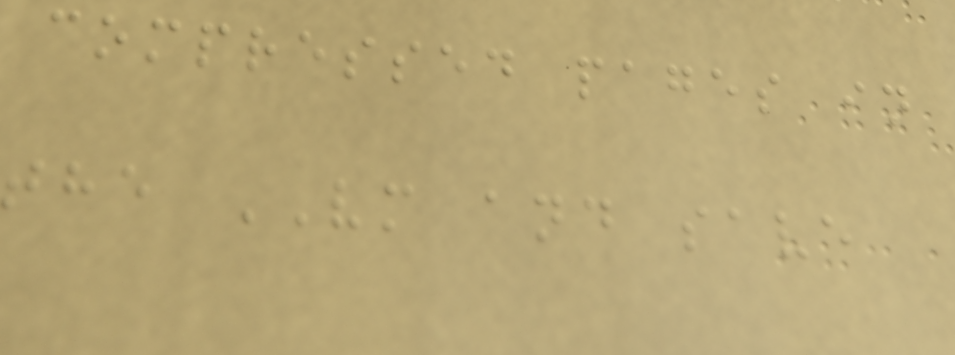compressed pages in
the VM and save
